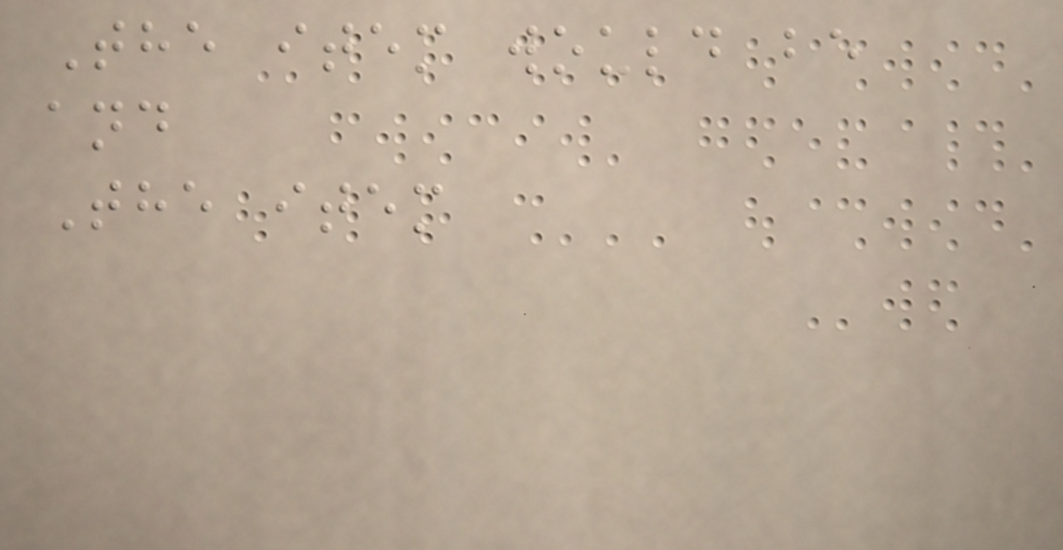The item would be
and
The item
